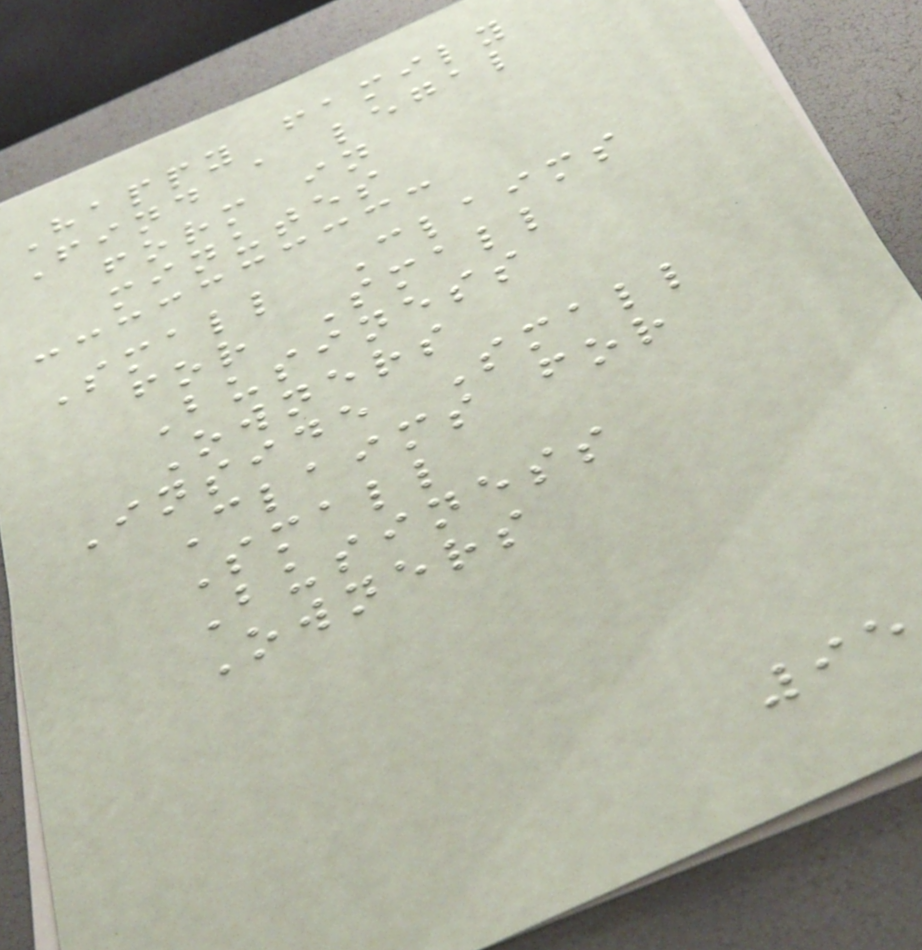Happy family
Find a legal
form in
minutes
Small Claims
for Small
Business
Owners
Inside Small
Claims for
Small
Business
Owners
95
